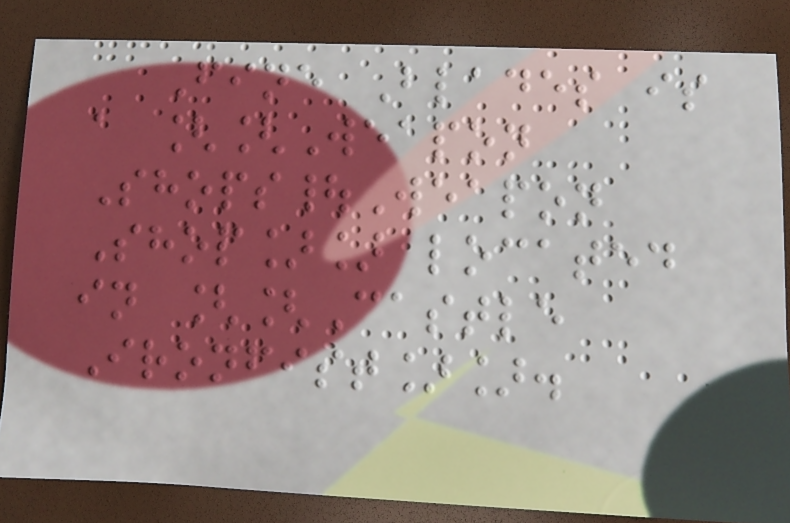Fine Blades is
a [[Weapon
Shops|Weapon
Shop]] located
in [[Castle
Ironfist]].
